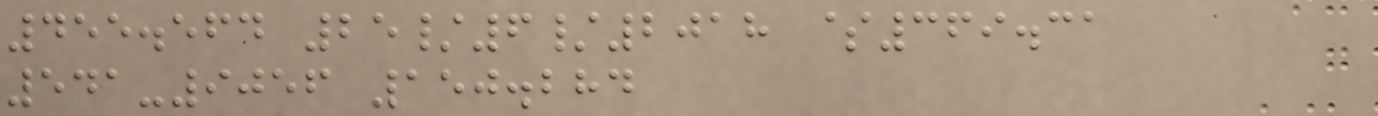455.564 25/6/2018 $369.31
541-9056 150.284
